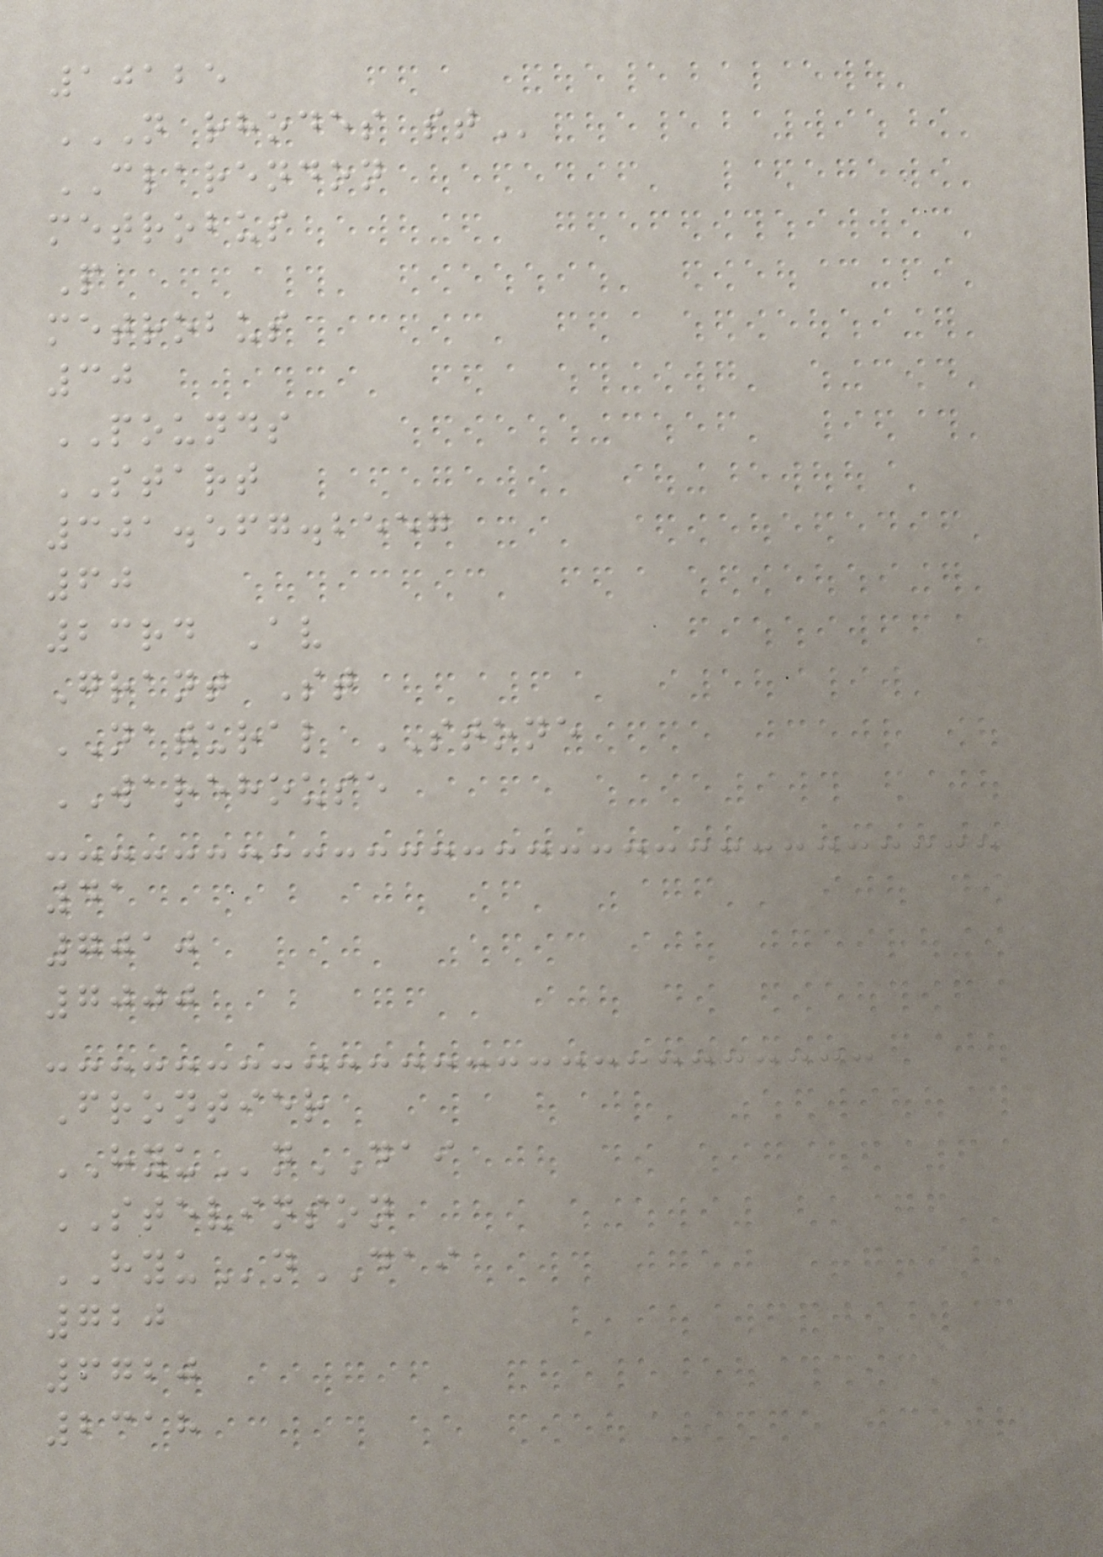10125
N RHODES ST
CLARENDON
metrobus
P
metrobus
30
POUNDS
START
301.567.2557
60
23rd Av
Grant St
NATURAL STONE
WAREHOUSE
41
7010
7000
Frontier
HYUnDAI
STEVINSON
HYUnDAI
720
6720
2318
